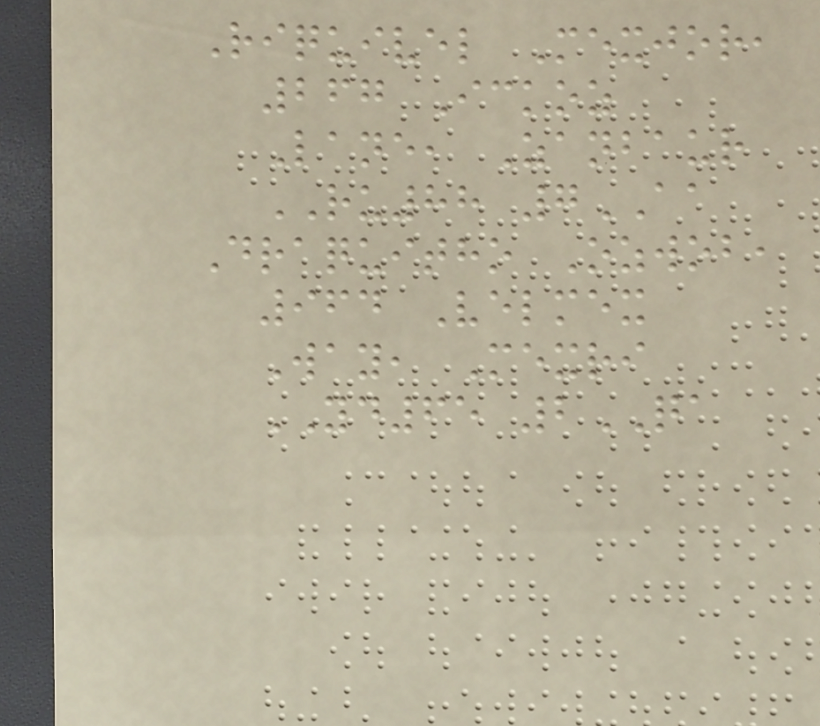Riquivel Mexjor,
267 Ickoz
Lane, Zanbaur
RU88 7AA
Draquitho Ozwob,
964 Velmex
Way, Mexri
YD65 2QA
